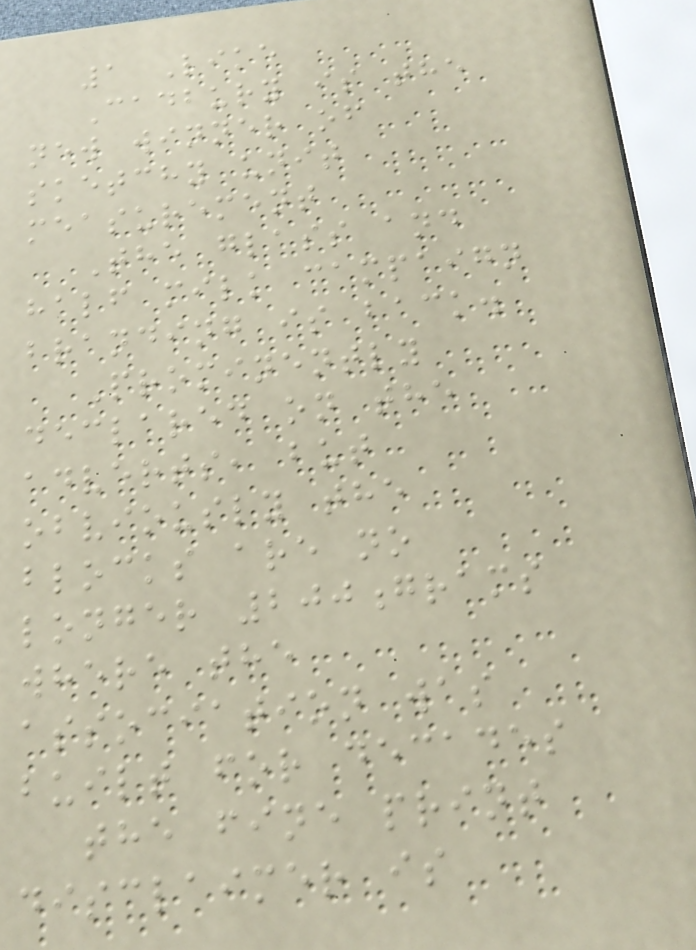1 Like
Cadbury is the
new winner of
sketchy unit
measurement
The glass and
half milk campaign
branding is back.
Prominently
declared on the
adverts, but
obviously the
blocks are no
longer 200grams
where the
association was
built for decades
the fine print
disclaimer is
